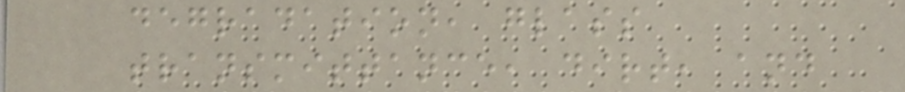degradation, glass
transmittance, dirt, and
